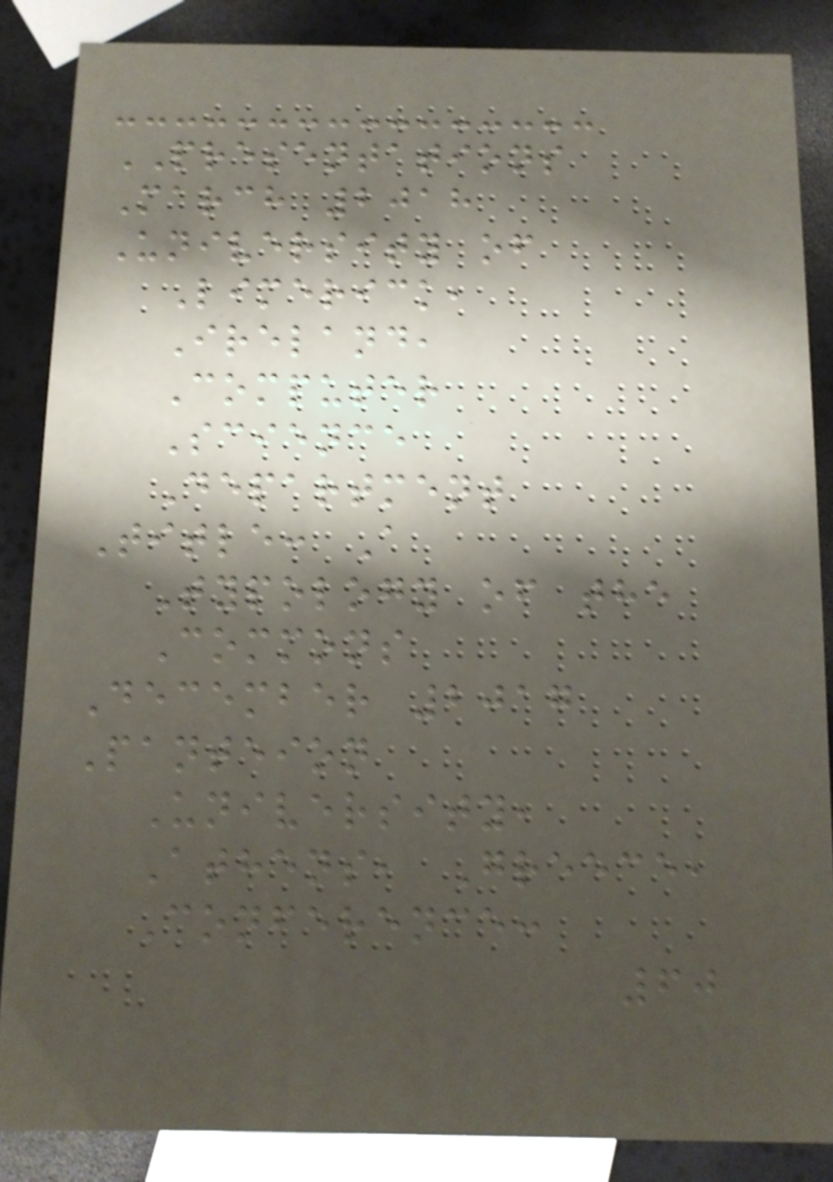PRESENTATIONS
March 2018
University of
Limerick,
Ireland,
Computer
Science
Department
Title: A
Typology of the
Commons
December 2017
Panteion
University,
Athens, Greece,
Conference:
60
